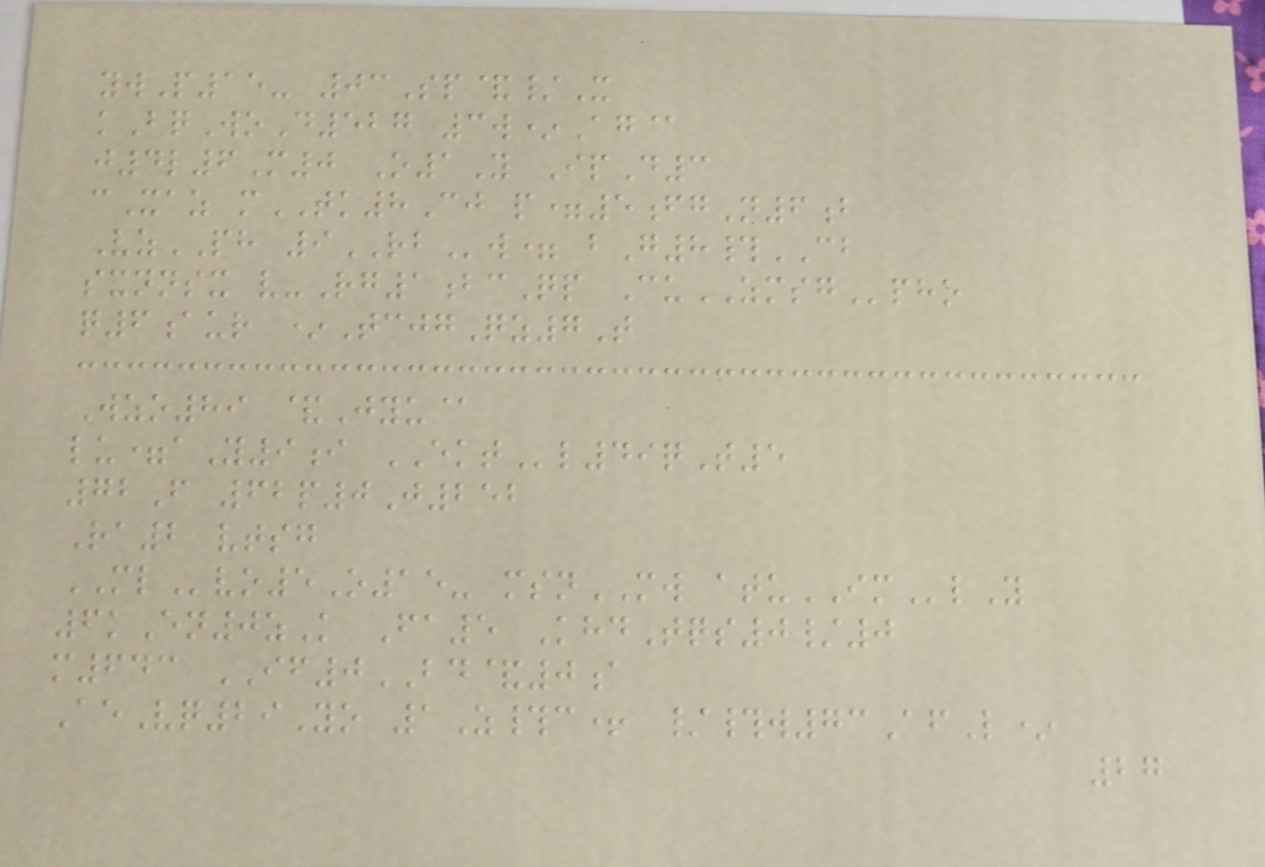ywP15- 03Sp&/X
kBqWoD527 3w*Ag@
j4l6M0 O1Y IpD3
cXaz mTK8Cj p=5fgN6b
VzPH 9RBw= bG8#CB
sxnnsx v-Rg1bcQp CuZMSGpho
q6aur *TcjgQz7T
Wzo89 &Jyu@
lu=aY9i EKTl49qT5
72F 62p0J252
Ra2 vtsg
MLvo5O15- msnMW atuIMlY
6kEn0zK Fa5 KhdTqs0/0
m643 IF0BD&0a
AeVq29Yo 1Z#c+ /#w73AfL*
27
